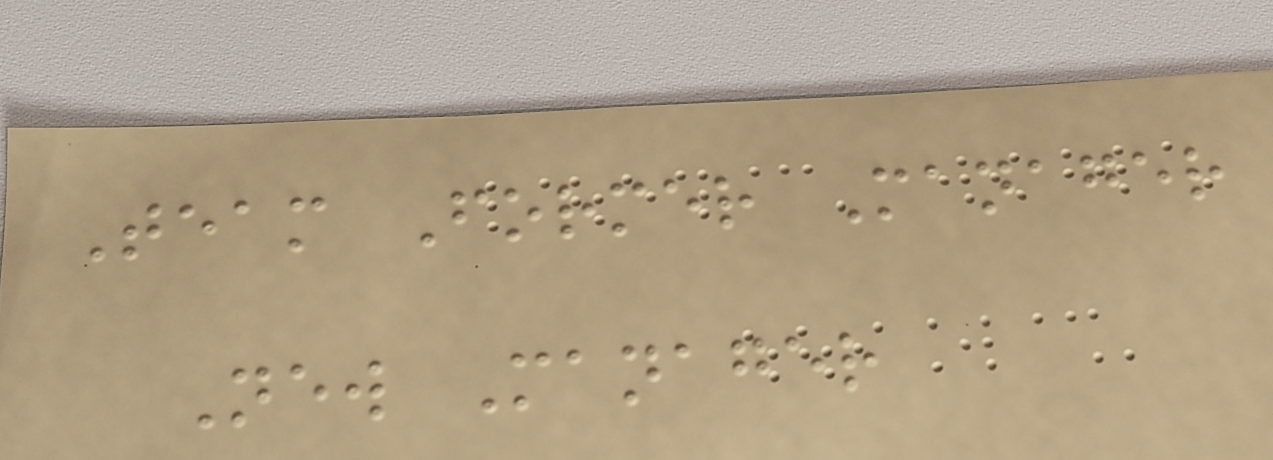Team Former Manager
New Manager
